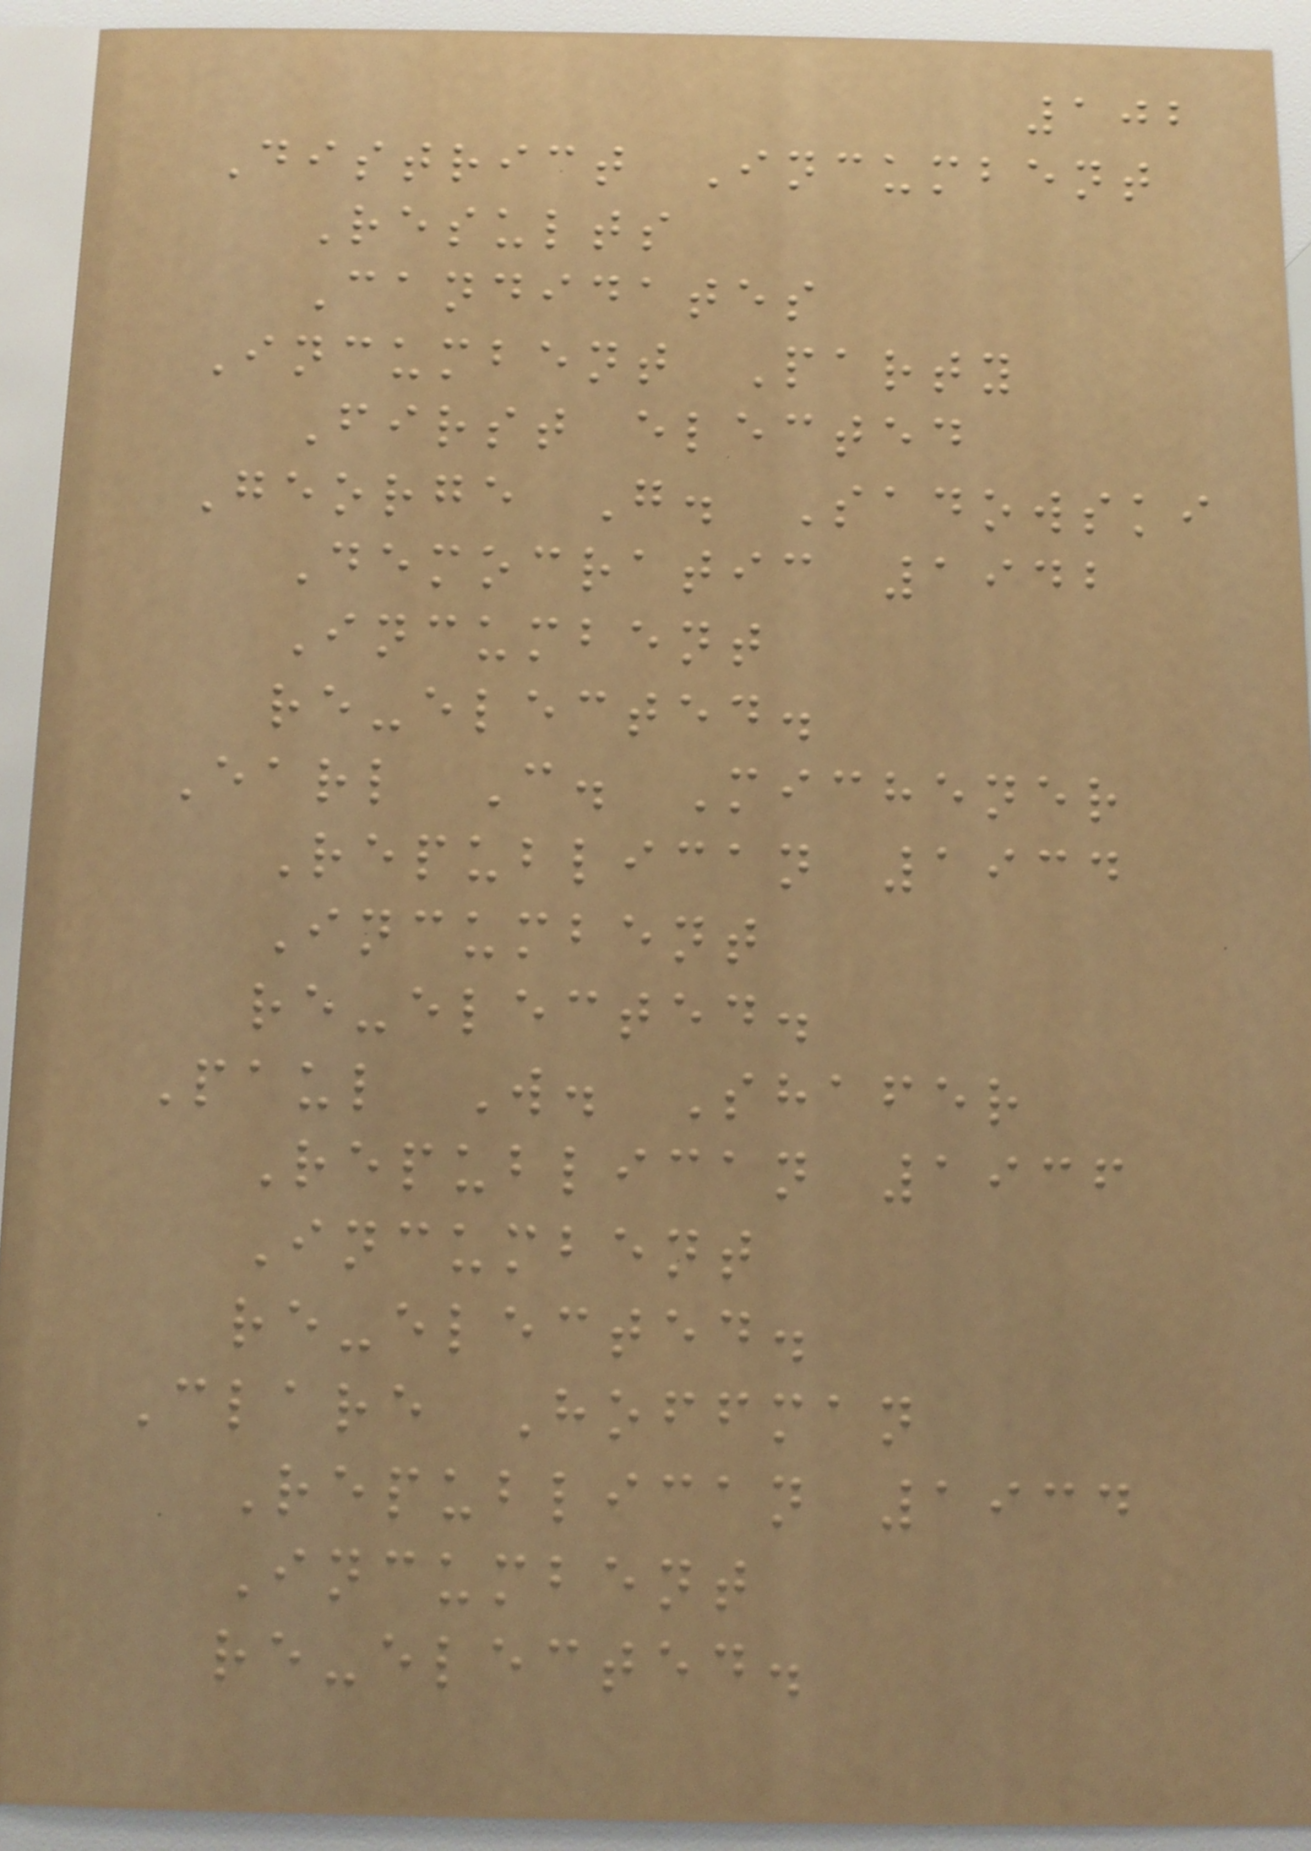102
District Incumbent
Results
Candidates
Incumbent Party
First elected
George G. Sadowski
Democratic 1942
Incumbent
re-elected.
Earl C. Michener
Republican 1934
Incumbent
re-elected.
Paul W. Shafer
Republican 1936
Incumbent
re-elected.
Clare Hoffman
Republican 1934
Incumbent
re-elected.
